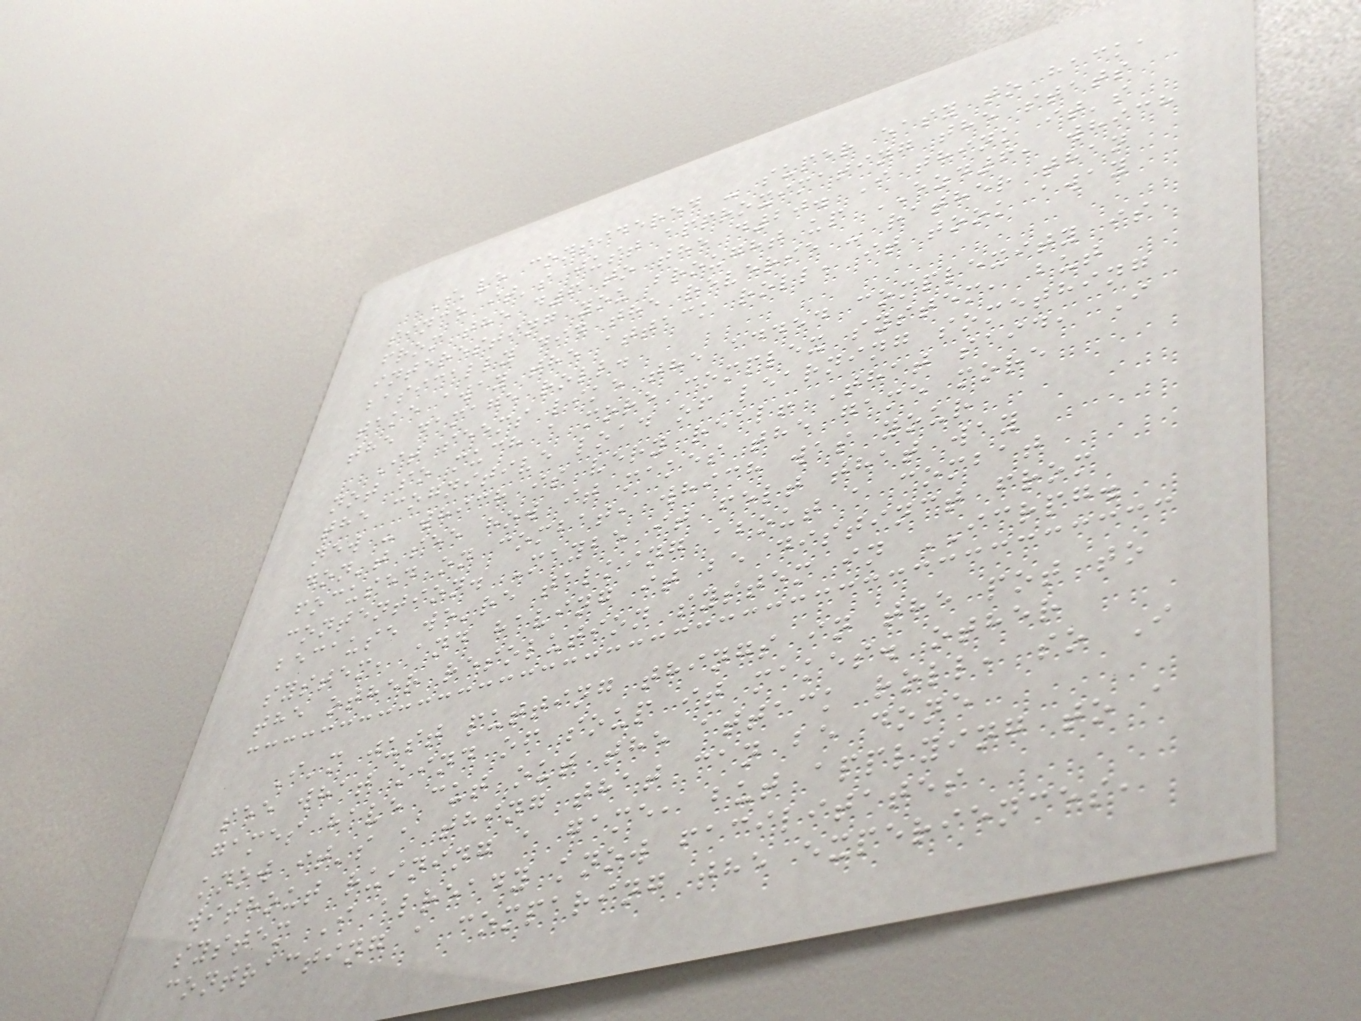I've considered - super easy to hack,
since it's just approximating the stats
from the d6 to the d20. I think it's
interesting you brought up EZD6, which
basically did the reverse - rather than
take away the attack roll, it took away
the damage roll.
It seems like the added complexity is
not so much a more complex system, but
the cognitive load of learning something
new - which is very real! That said, I
don't see how it makes the game more
focused on combat, which was your
contention. Maybe it felt that way
because we're talking about a combat
system, and having it be distinct from
the other resolution system in ICRPG.
I'm just putting things in the pot to
see what kind of soup it makes. other
games have cut out the attack roll, so I
know it's a thing that can be done
without ruining a game, but applying to a
system I already know facilitates
contracting a comparing the experiences,
